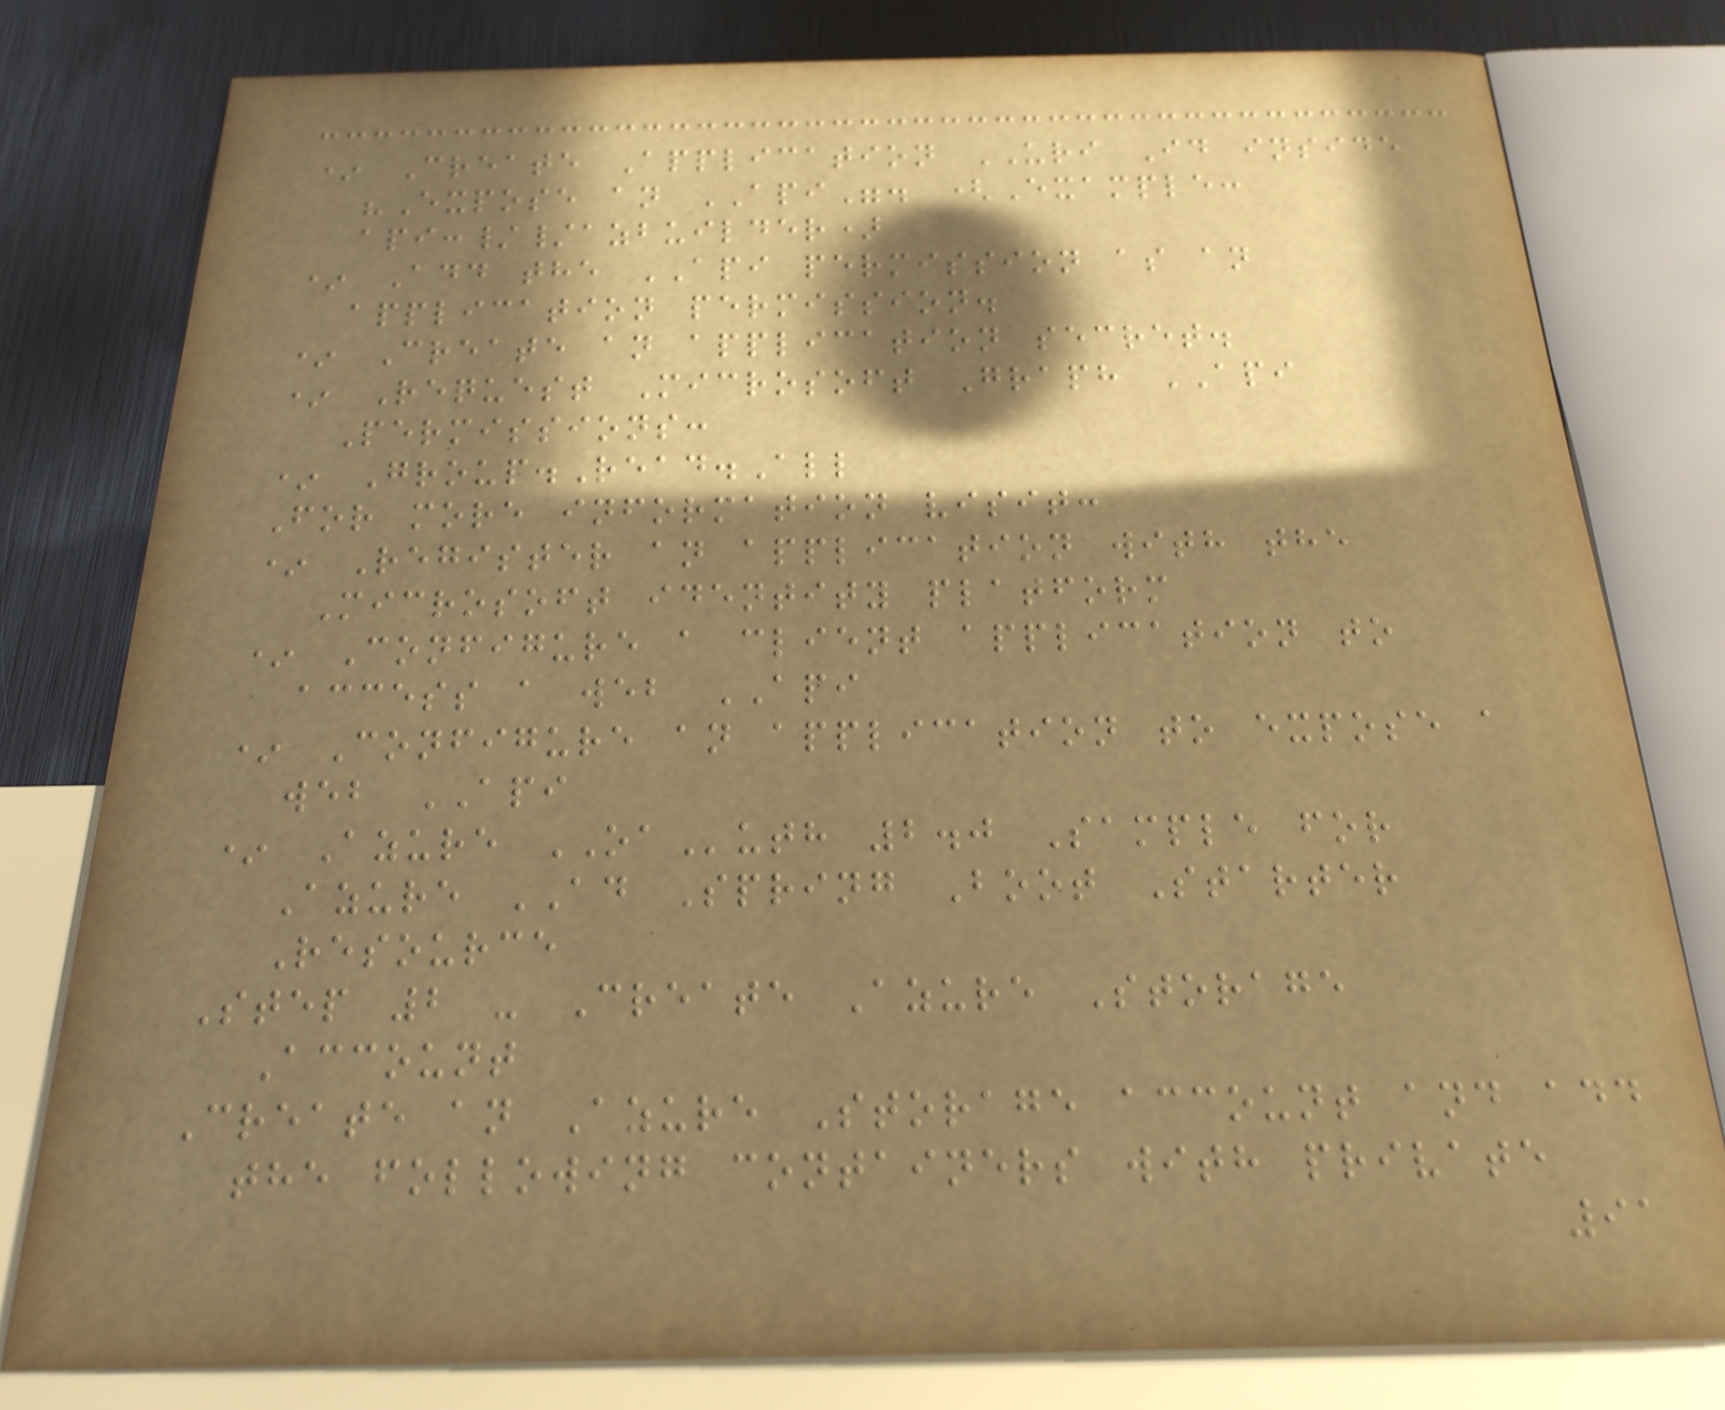* Create Application URI Id inside
"Expose an API". (Example:
api://azbuilder)
* Add the API permission as an
application permission.
* Create an application secret.
* Request Microsoft Graph API
Permissions:
* Group.Read.All
For more information visit:
* Register an application with the
Microsoft identity platform
* Configure a client application to
access a web API
* Configure an application to expose a
web API
* Azure OAuth 2.0 Sample for
Azure AD Spring Boot Starter
Resource
Step 2 - Create Azure Storage
Account
Create an Azure Storage account and add
the following containers with private
91
